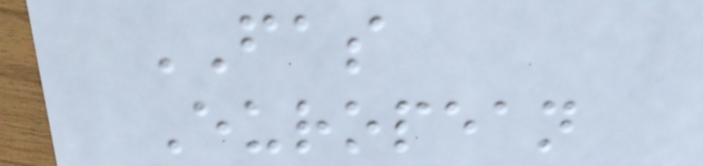FAS
European
